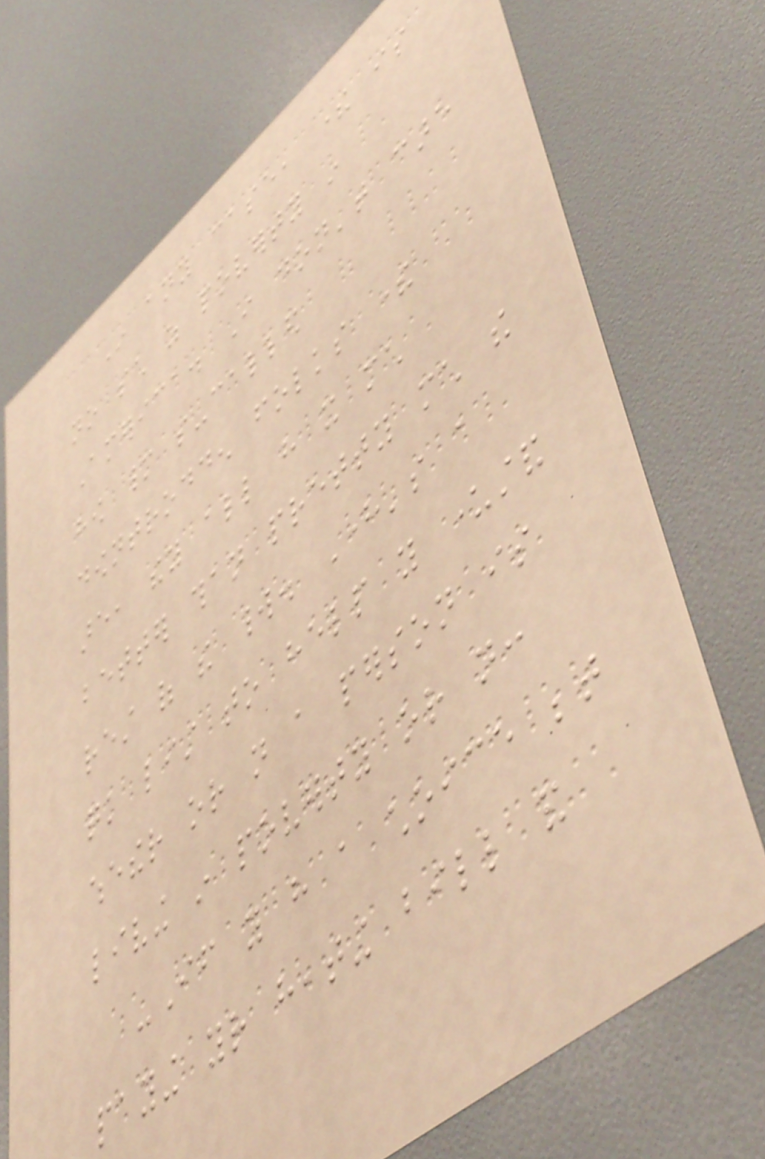In any case, there is
no such as poverty in
America. I don't care
how many so-called
downtrodden folks there
are, they all have it much
better than pretty much the
rest of the world. Here's a
quick list to help you understand
whether or not a person is
living in poverty or not:
-If you have a choice between
paying your heating bill and
